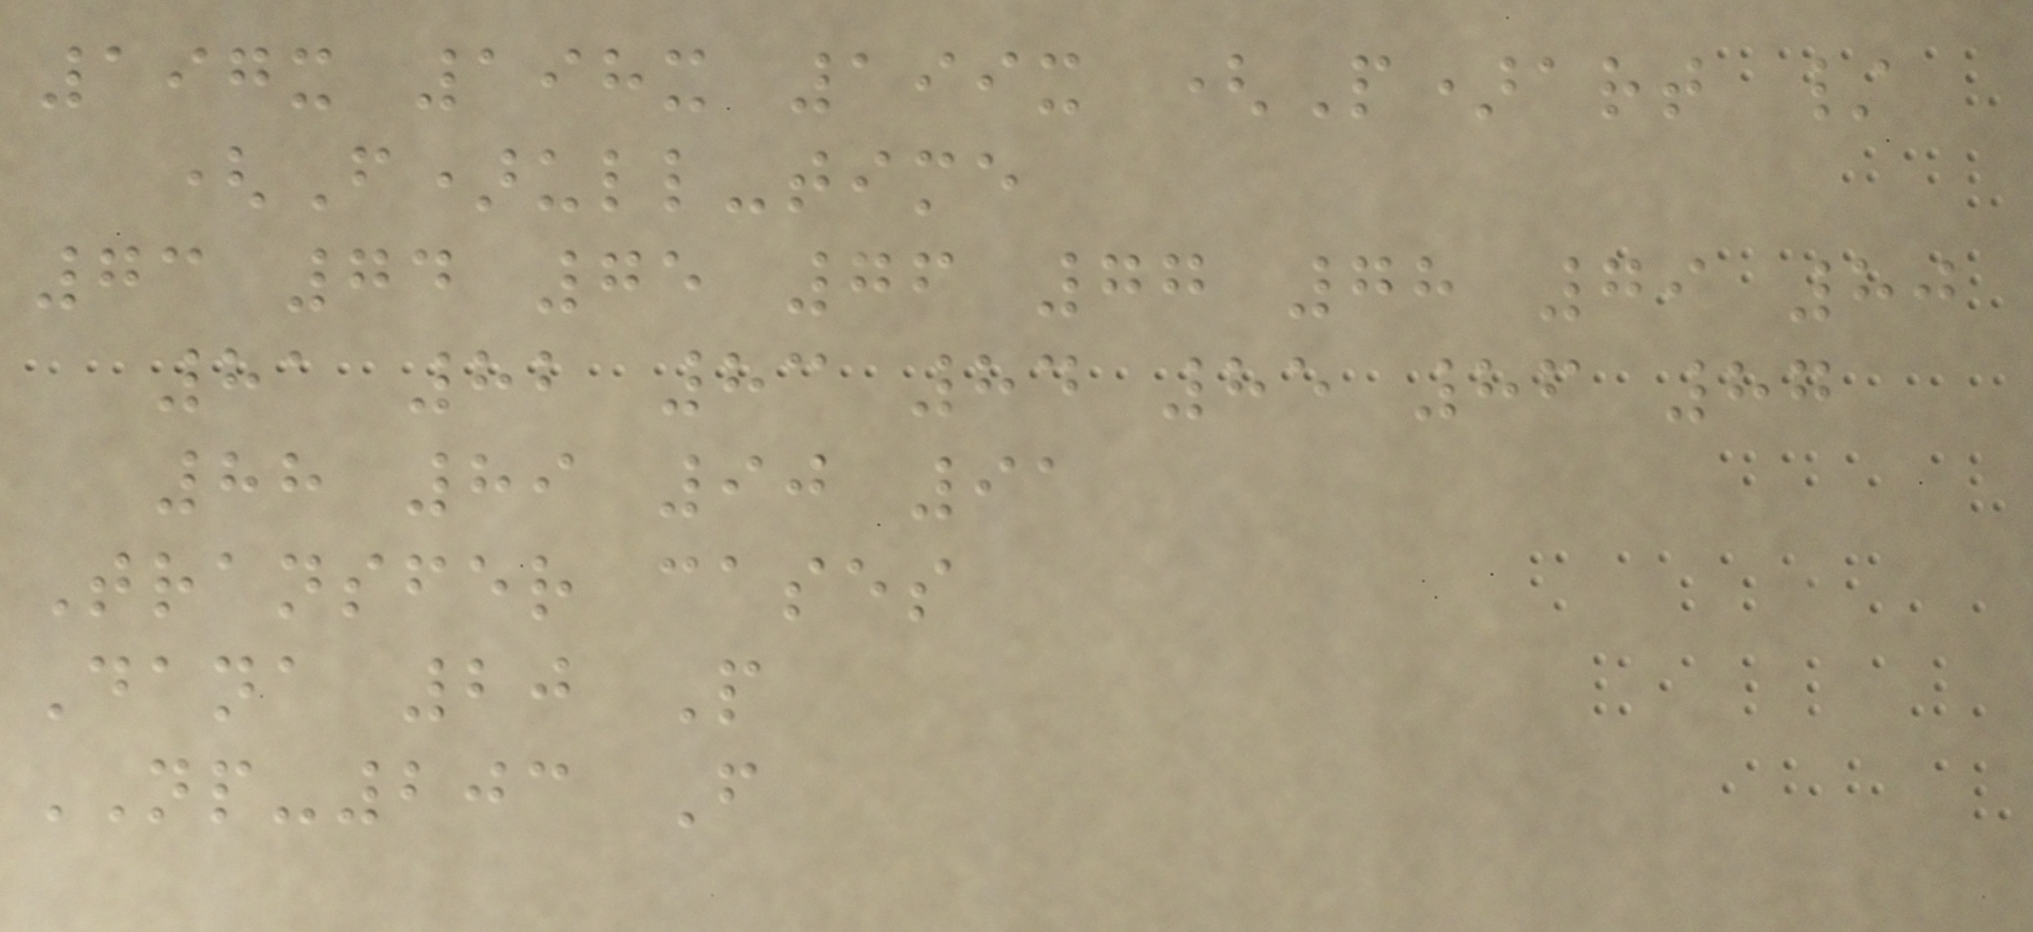197x 198x 199x (P)art /
(F)ull-time
73 74 75 76 77 78 79 80
81 82 83 84 85 86 87
88 89 90 91
Transfer cases
Dana 20 P
NP-203 F
